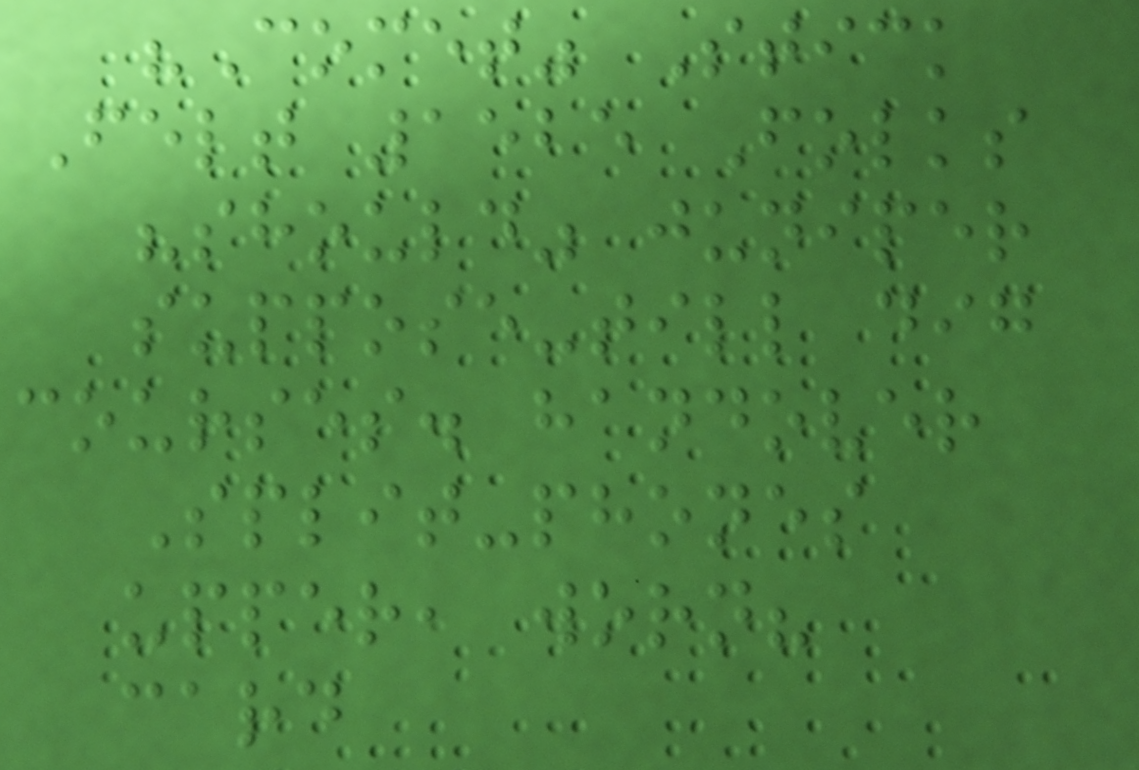"Comet" Stick
Felt 1525 Folks
"should" juniper
suppose-till dig
courses. handover
Split-phones
upper, worn?
card
